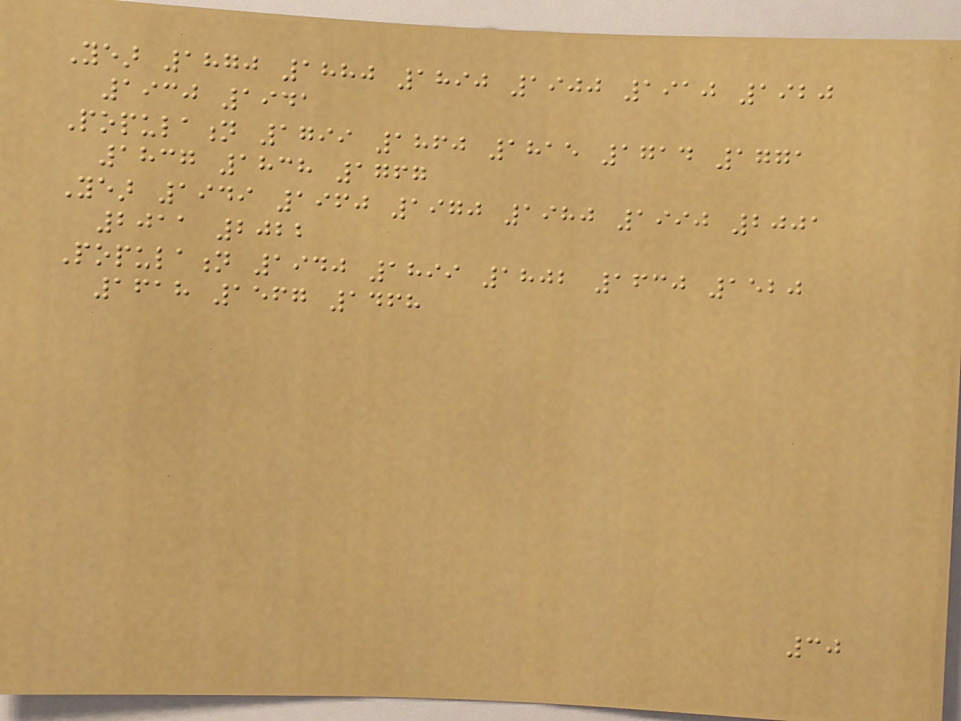Year 1870 1880 1890 1900 1910 1920
1930 1941
Population 1799 1860 1815 1714 1771
1837 1838 1767
Year 1949 1960 1970 1980 1990 2001
2011 2022
Population 1940 1899 1802 1630 1520
1618 1567 1468
30
